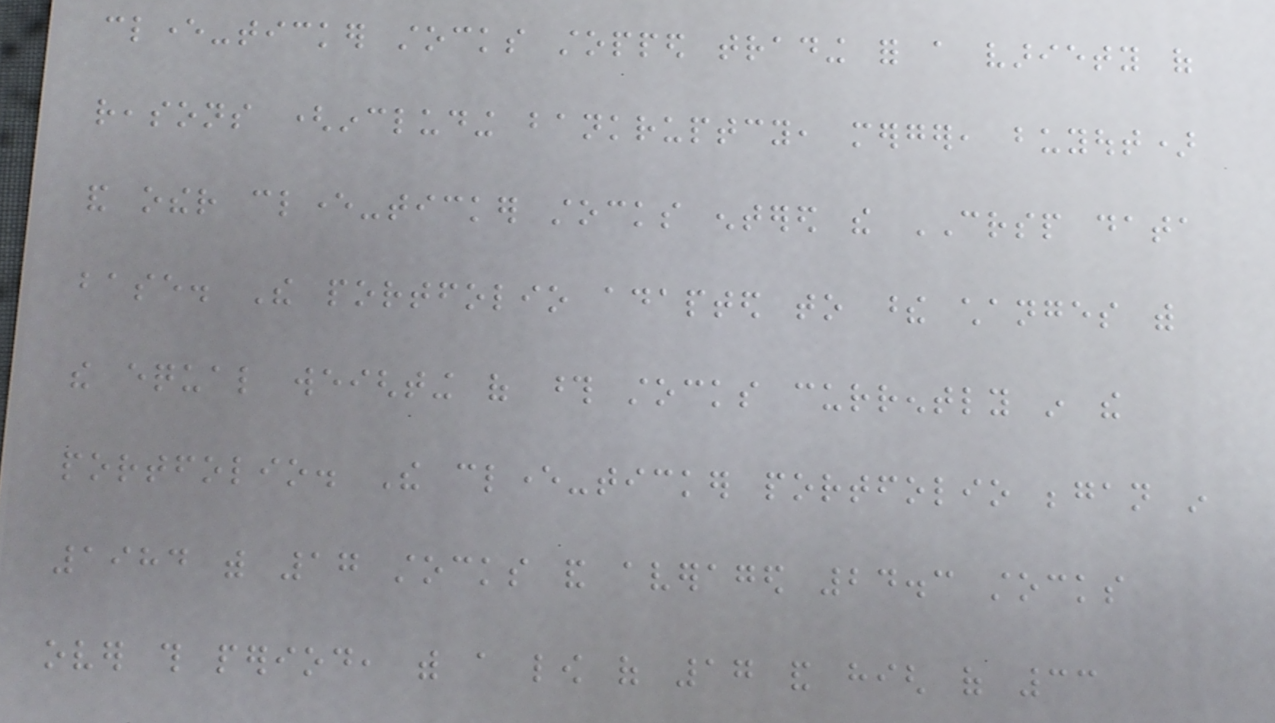clever-ticker stocks stopped trading for a variety of
reasons (including bankruptcy, merger, buyout)
and other clever-ticker stocks entered the CRSP data
base. The portfolio adapted to these changes with
the equal weighting of those stocks currently in the
portfolio. The clever-ticker portfolio began in
1984 with 17 stocks and averaged 24.3 stocks
over this period, with a low of 17 and high of 33
